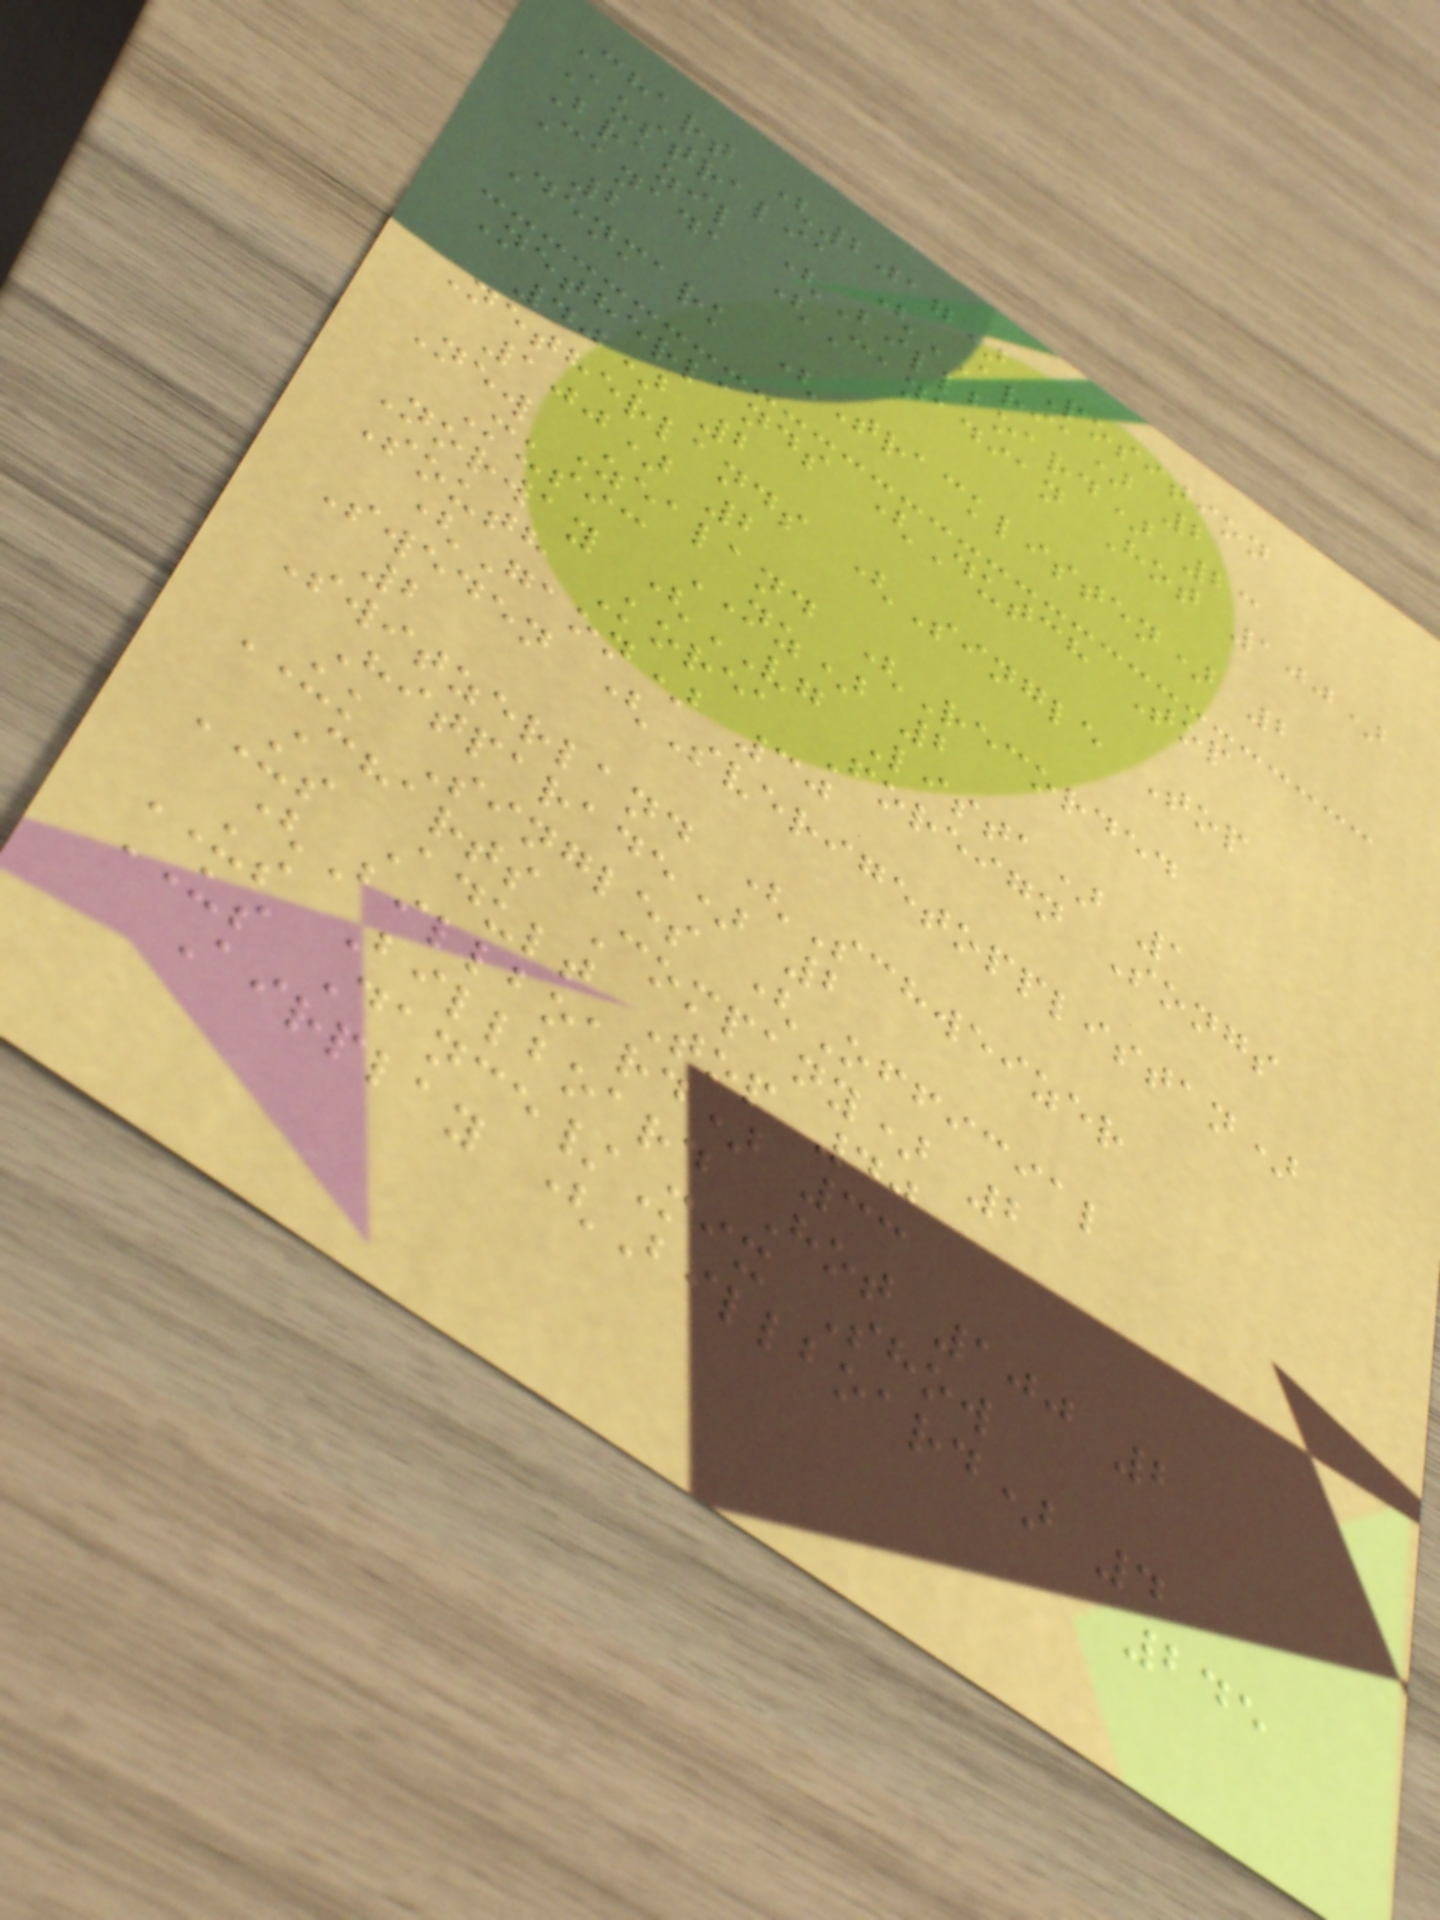Chart (2017) Position
Australia (ARIA) 2
Brazil (Billboard) 23
Canada (Canadian Hot 100)
2
Denmark (Tracklisten) 2
Netherlands (Dutch Top
40) 2
Netherlands (Single Top
100) 2
New Zealand (Recorded
Music NZ) 2
Norway (VG Lista) 1
South Korea Foreign Songs
(Gaon) 30
Sweden (Sverigetopplistan)
2
Switzerland (Schweizer
Hitparade) 2
UK Singles (Official
Charts Company) 2
US Adult Top 40
(Billboard) 33
US Billboard Hot 100 2
US Dance/Mix Show
Airplay (Billboard) 4
245
